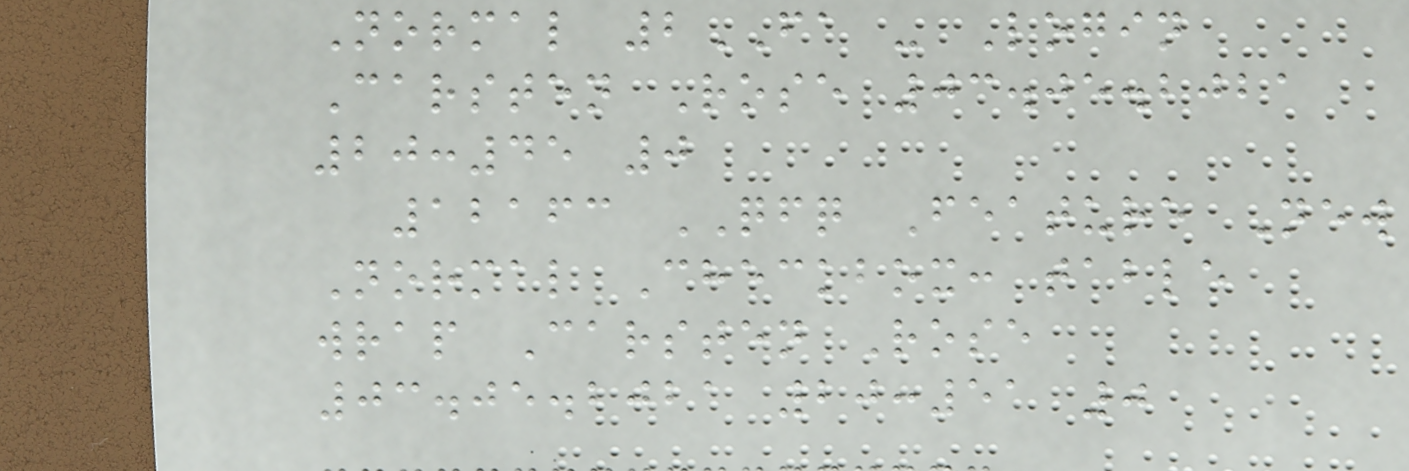Normal 2FA - Login
Carsten Rose 03.05.2021
20:45 0
12163 QFQ Feature New
Normal Checkbox: table
wrap Carsten Rose
03.05.2021 20:51 0
